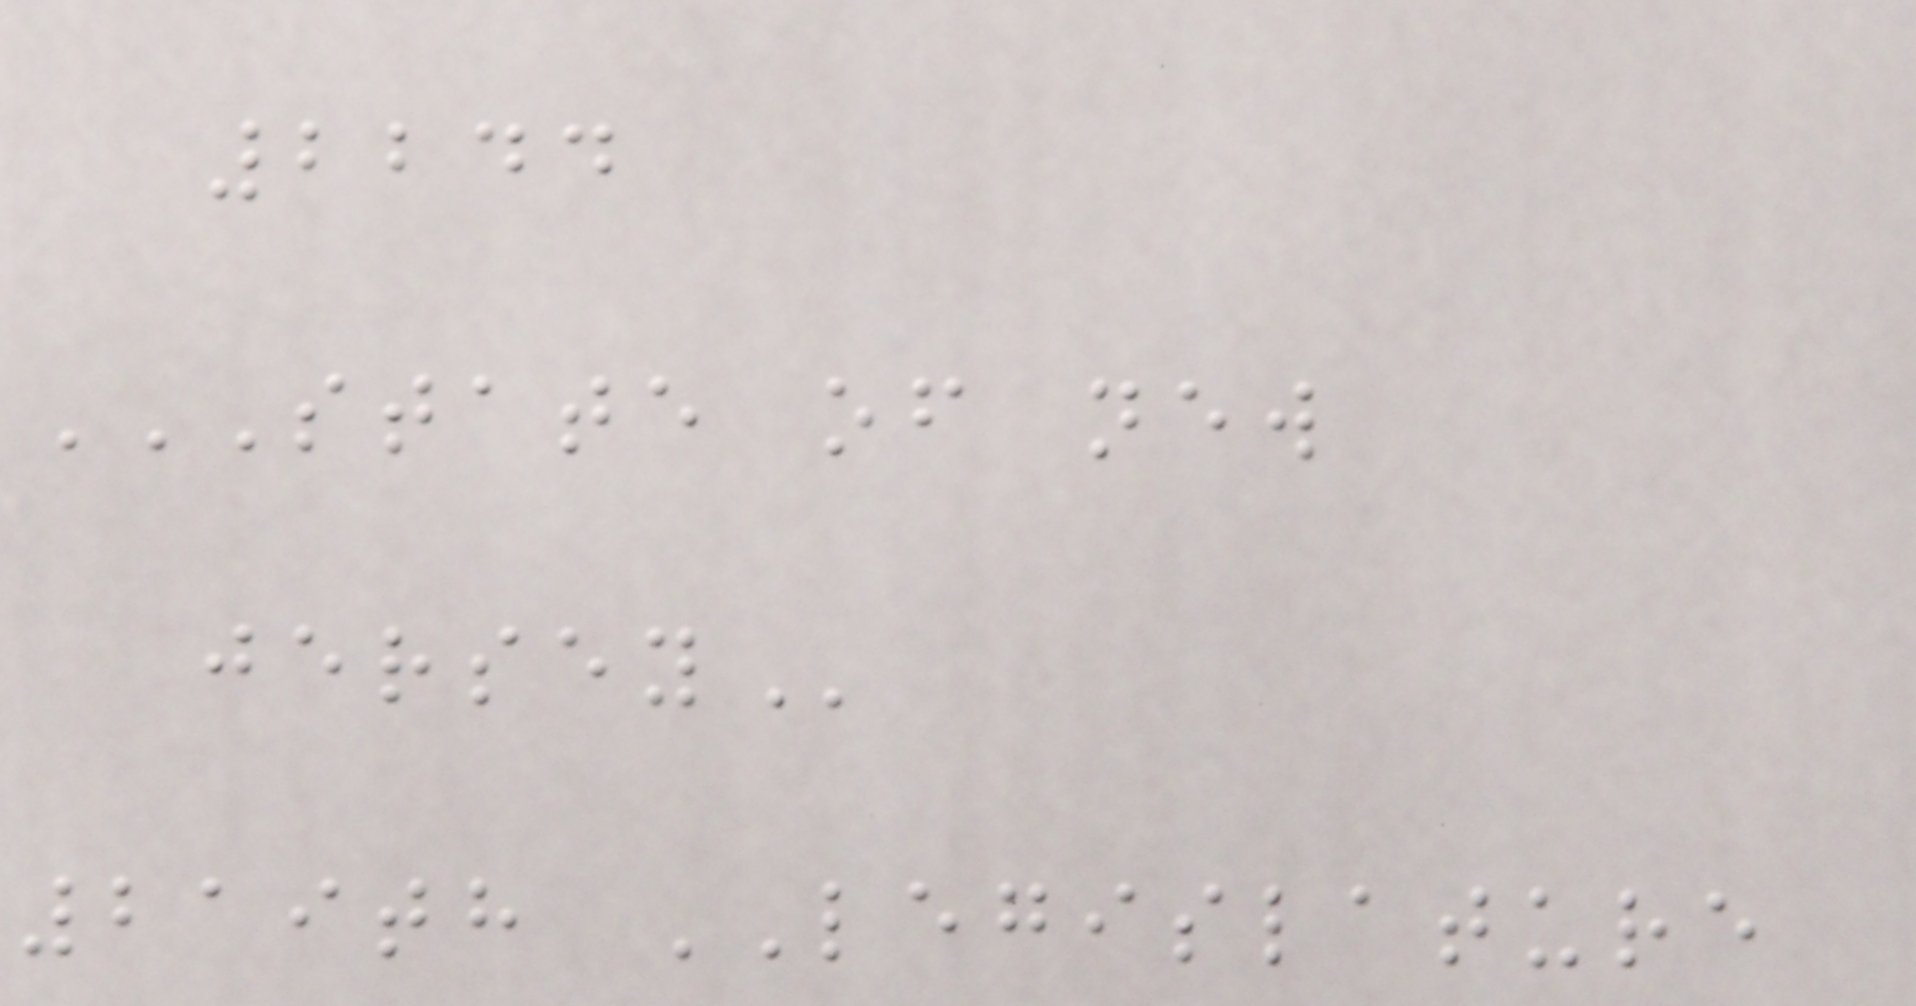2244
STATE OF NEW
JERSEY
219th LEGISLATURE
